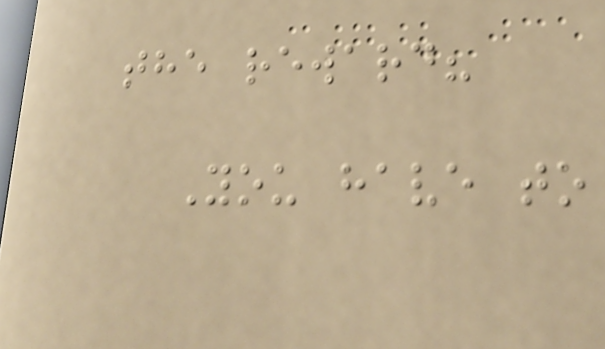the reward?
You have to
